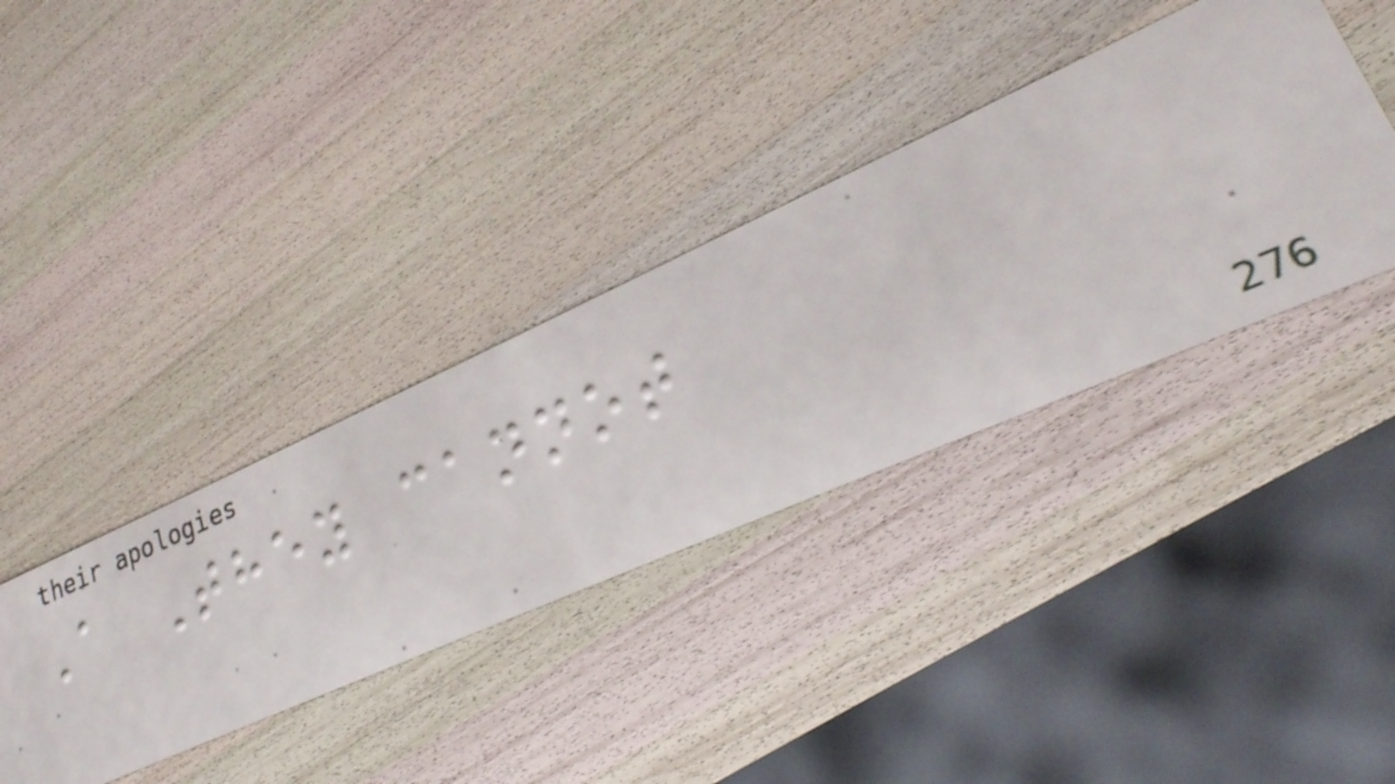A They cannot
